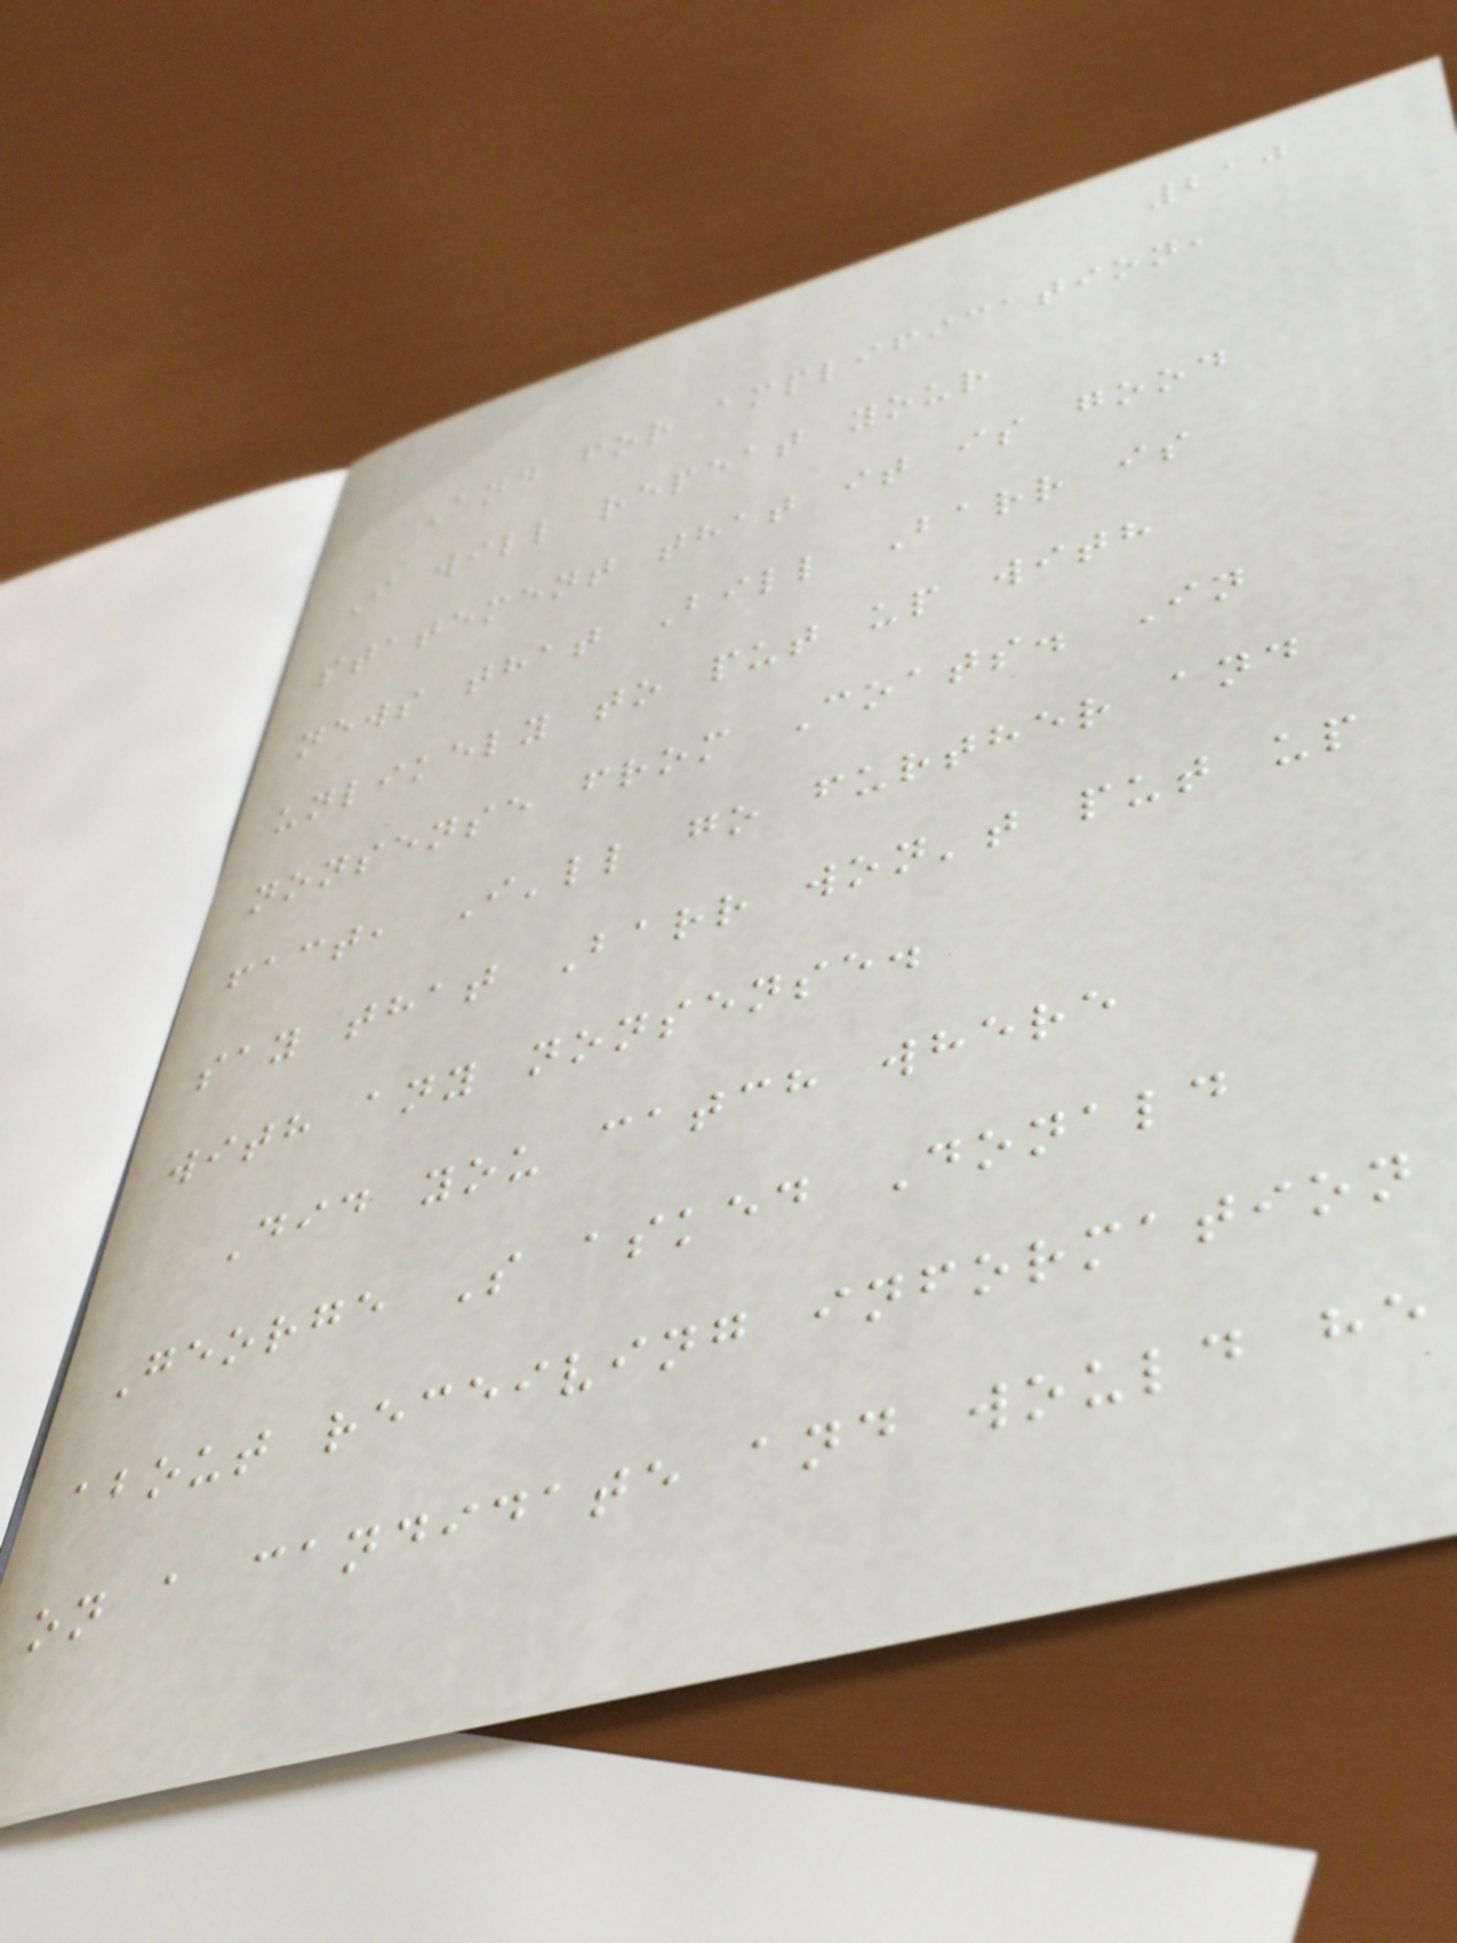210
And for amplification,
I will repeat your
statement that it is good
news that Bill Barr is
unlikely to put up with
nonsense from Coats. In
fact, I'll go further and
say that Barr won't put up
with any nonsense.
Did you catch where
George S asked Donald
about receiving information
on a candidate and would he
